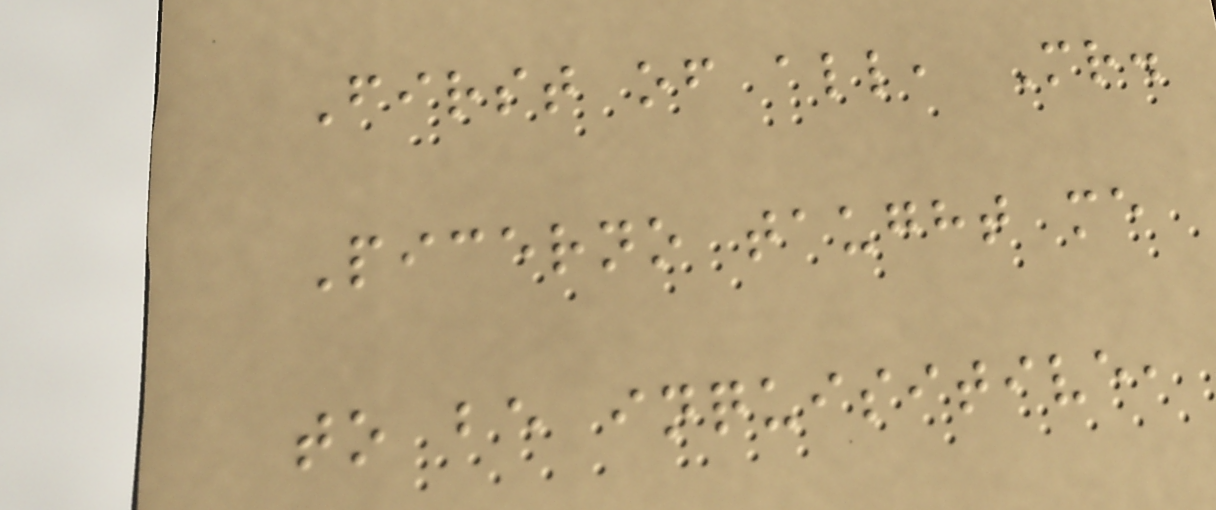First of all, Mr.
Picerno taught me
to be inquisitive,
